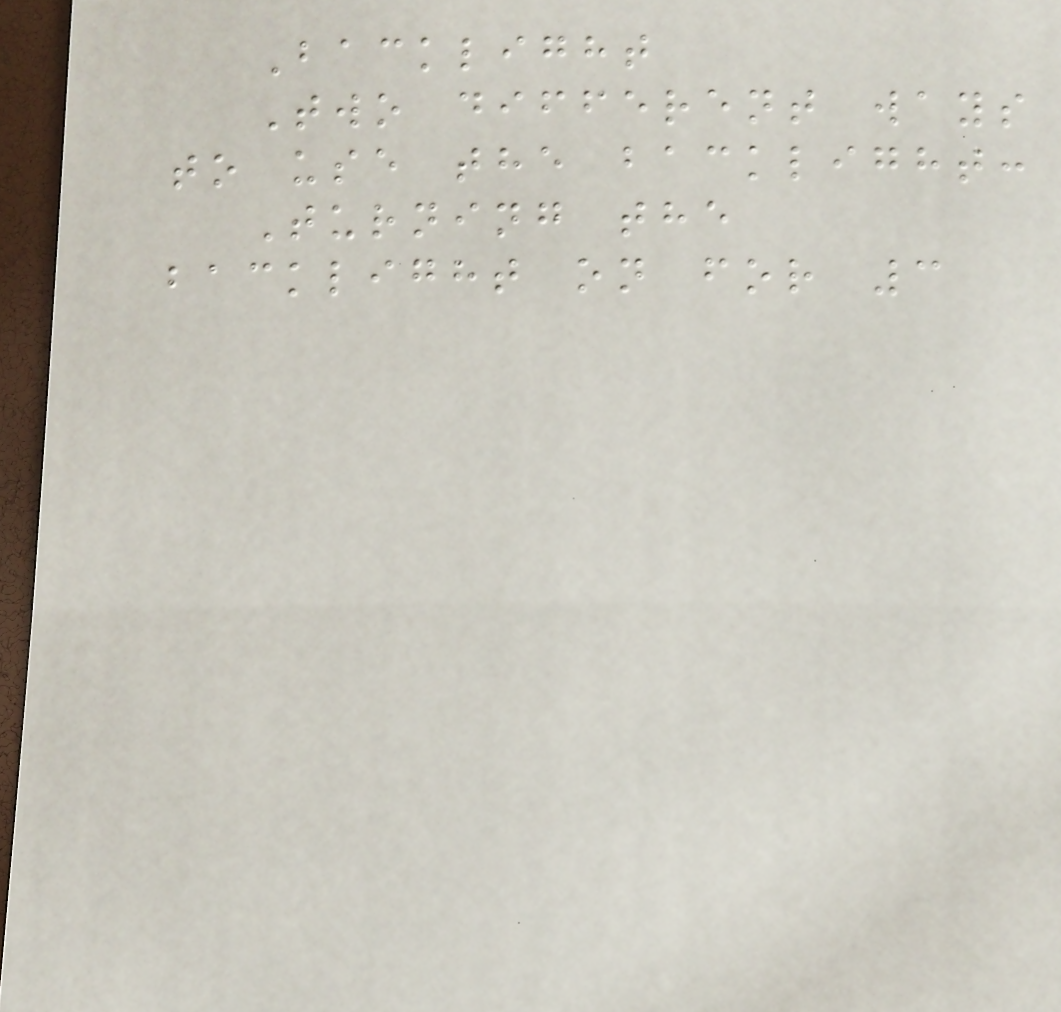Backlight
Two different ways
to use the backlight:
Turning the
backlight on for 3
